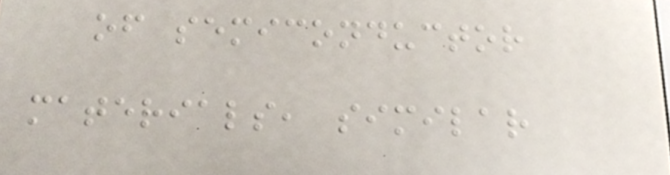of semiconductor
materials, similar
